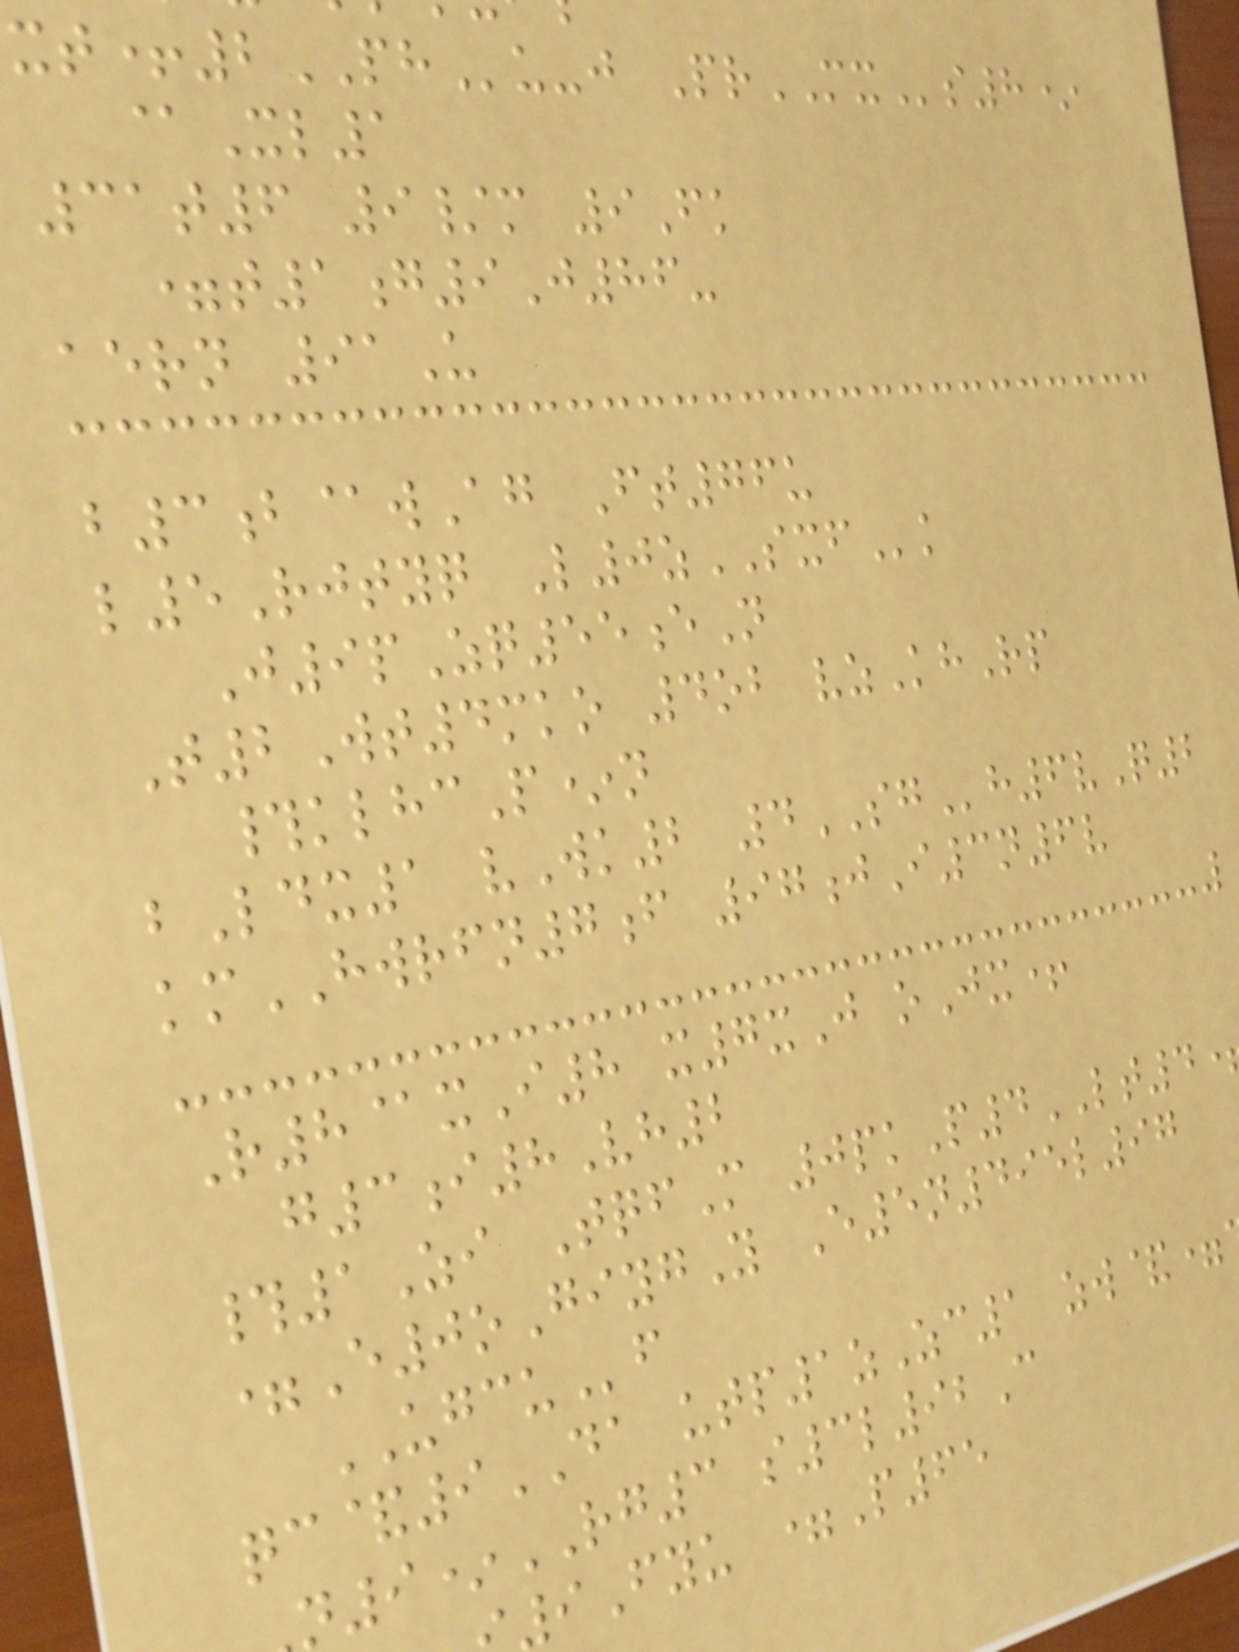xt+2PHu-j PrMXs8*
@Xl1
31t6 9/m 9Fk
=t1g9J86-
aern 91U
b3b@wAg Ft76u
l5Rjtyq L0zSXFk
J9pZq55eN
T2Wt4mko 4ob vzKhRp
#klhcP*n
bLdx1 vWk2 4SGh6vQ2
kmHWRFN7f 97jI3n6v
R8@xI8 x7xJ oJx+
g3i8Vh2
#1Zi TqfM 0pkP4LT4
=E0oGiygY E5n495l97
UGCUf
qc&9DA utp1zZc1 zw&=
9*RG3 s3l92C
9Fyu =P65
